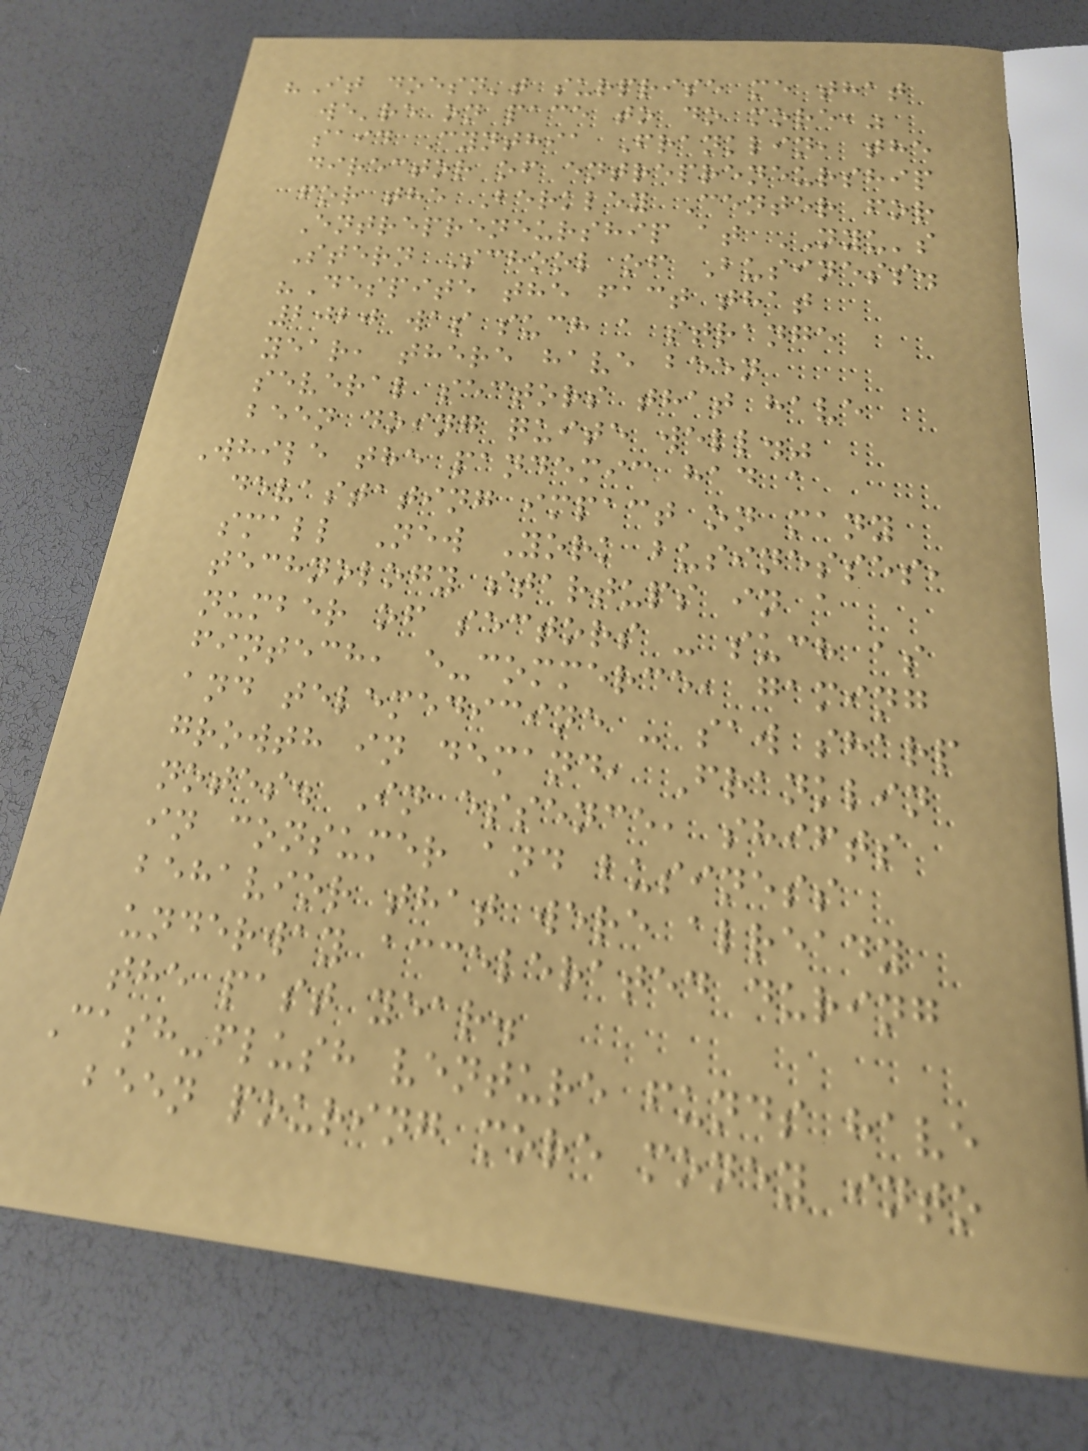"It doesn't surprise me that
we're on pace to do more,"
said Cynthia Franklin, the
director of entrepreneurship
for the Berkley Center for
Entrepreneurship at NYU's
Stern School of Business.
"Despite the fact that
2020 was such a strange
year, there have been
several sectors that have
been doing quite well."
While the pandemic had a
devastating impact on many
small New York businesses,
technology startups in a
number of sectors - such as
fintech, e-commerce, gaming
and telemedicine - saw sharp
growth in demand, Franklin
notes. In essence, shifts
in consumer and business
behavior that were already
underway accelerated during
the past year.
Cash-flush venture funds have
been pouring more money into
